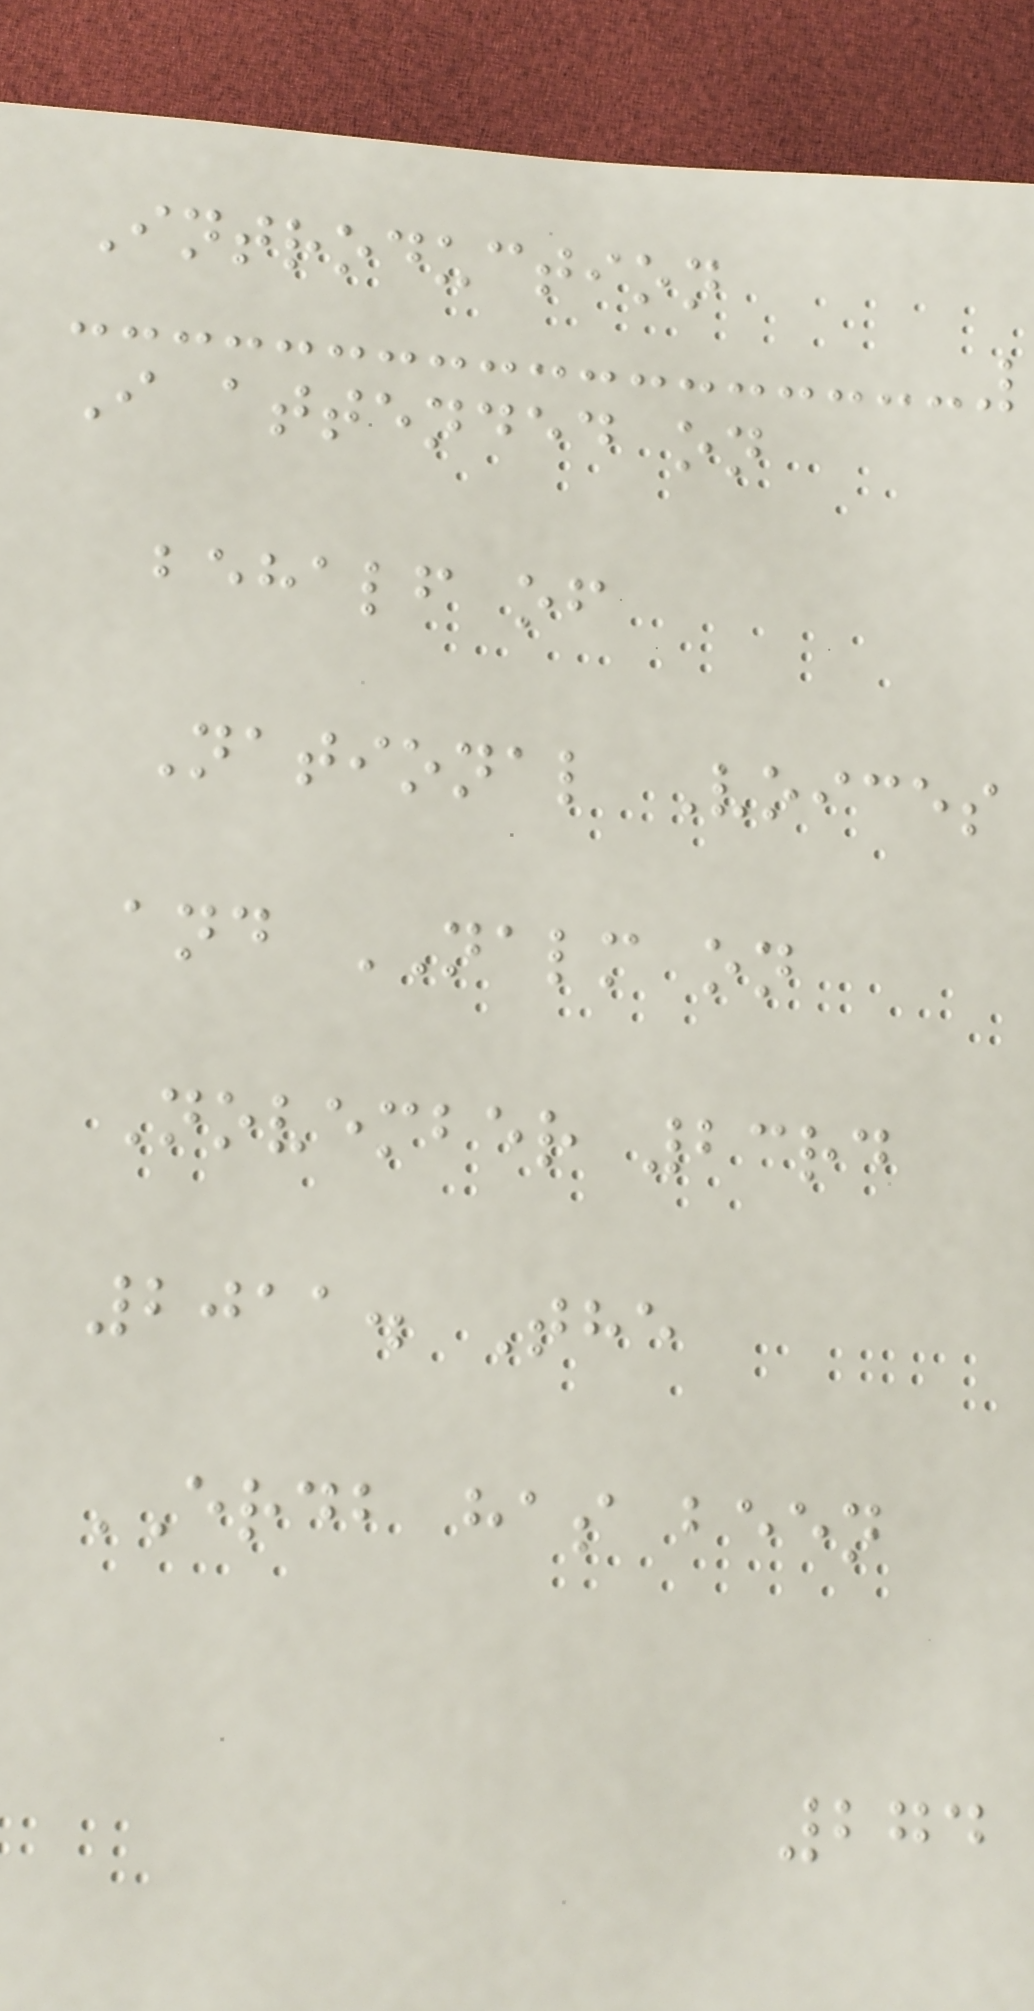Introduction
I attended on
behalf of
National Voices
and NALM on
November 23rd
2011. The
ERDB has been
274
